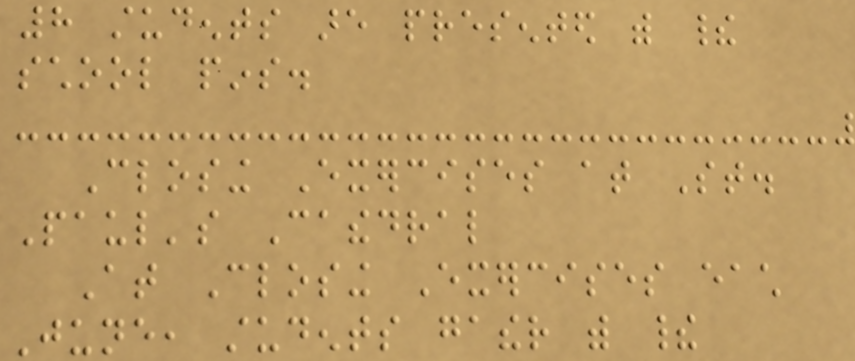8 students are presented with their
school pins.
Closing Exercises at St.
Paul's Cathedral
At Closing Exercises each
June, students gather with their
